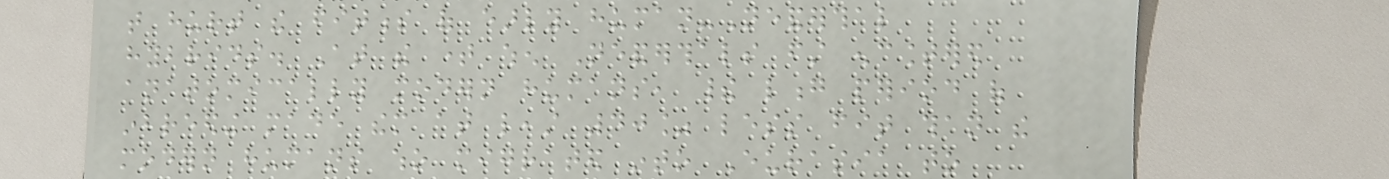that hurt the fitness of early human-Neanderthal
hybrids. At the time when Neanderthals first encountered
anatomically modern humans, their long period of
inbreeding made them at least 40% less fit than the
modern humans who migrated into Eurasia to
